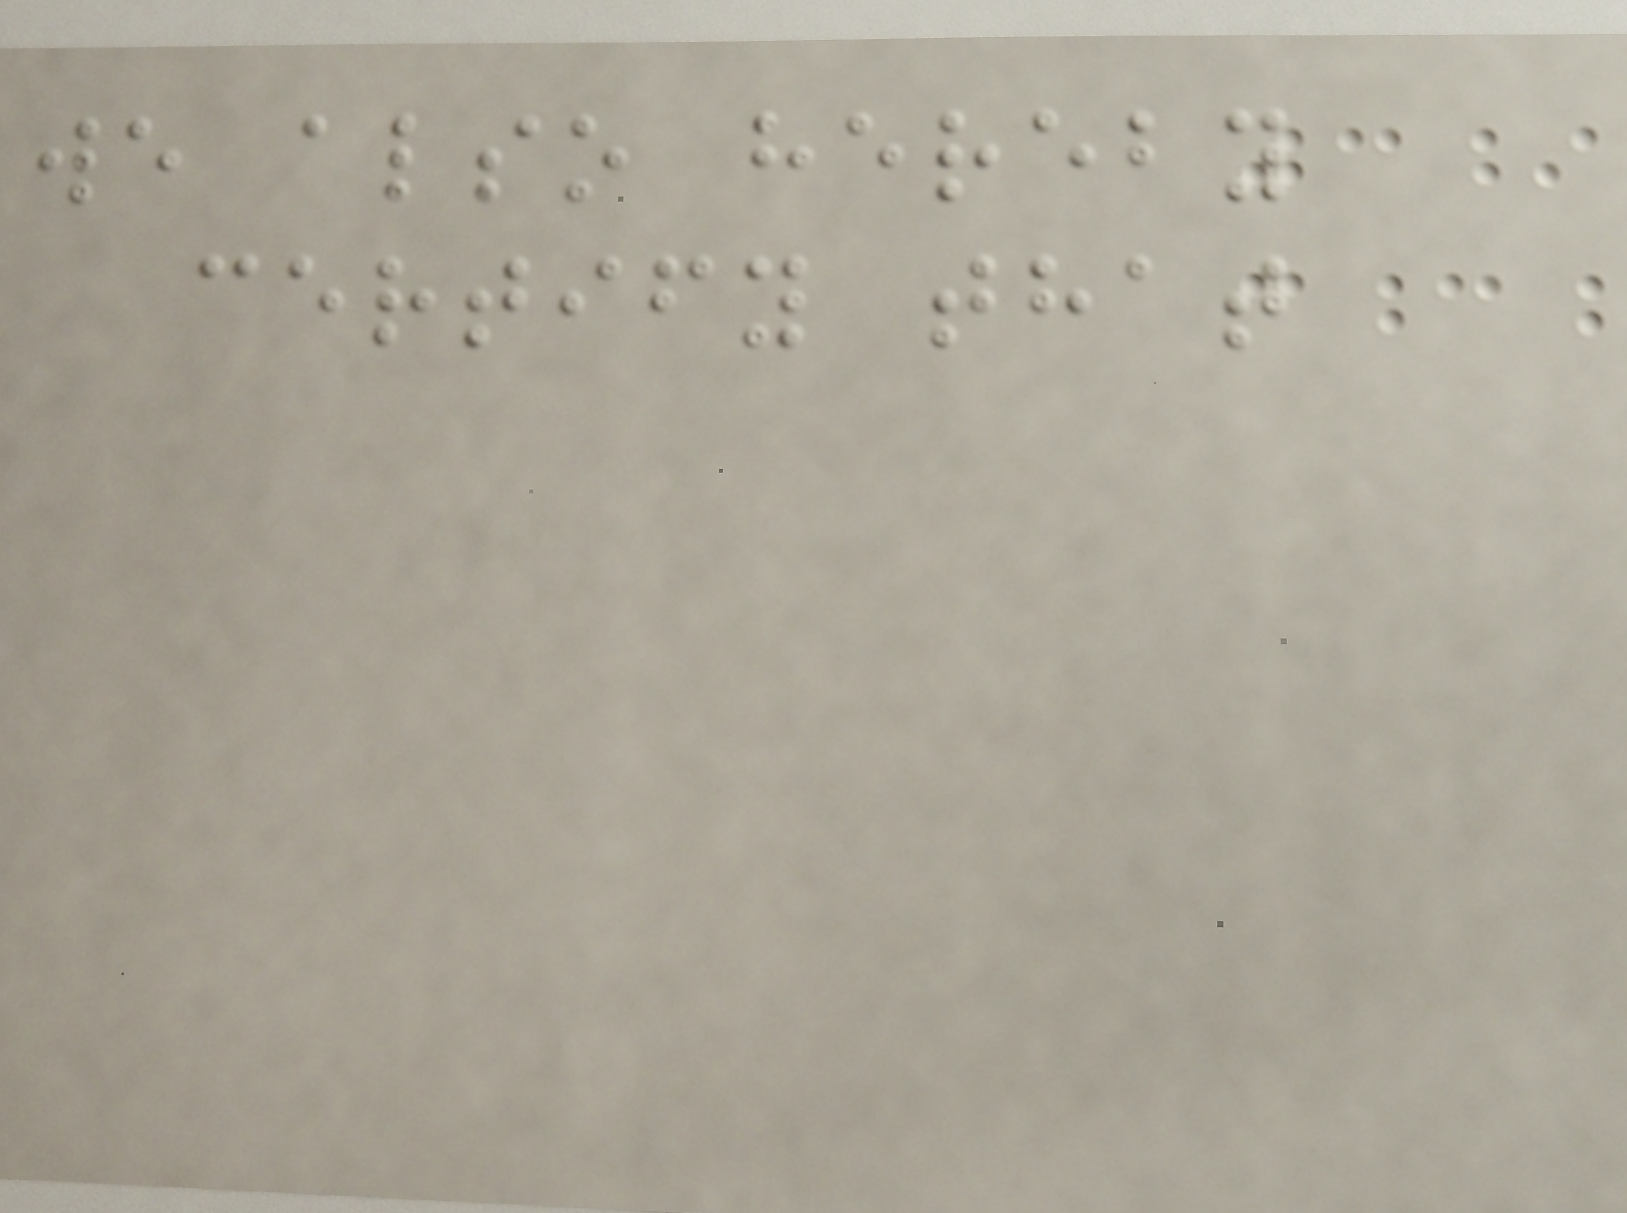we also hereby
certify that
